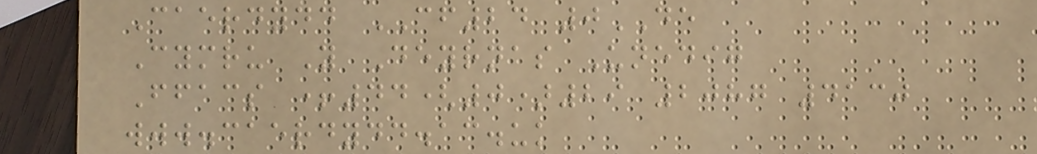Caerdydd CF24 0DE
Cymru Y Deyrnas Unedig
Ffacs +44(0)29 2087 4130
www.caerdydd.ac.uk
